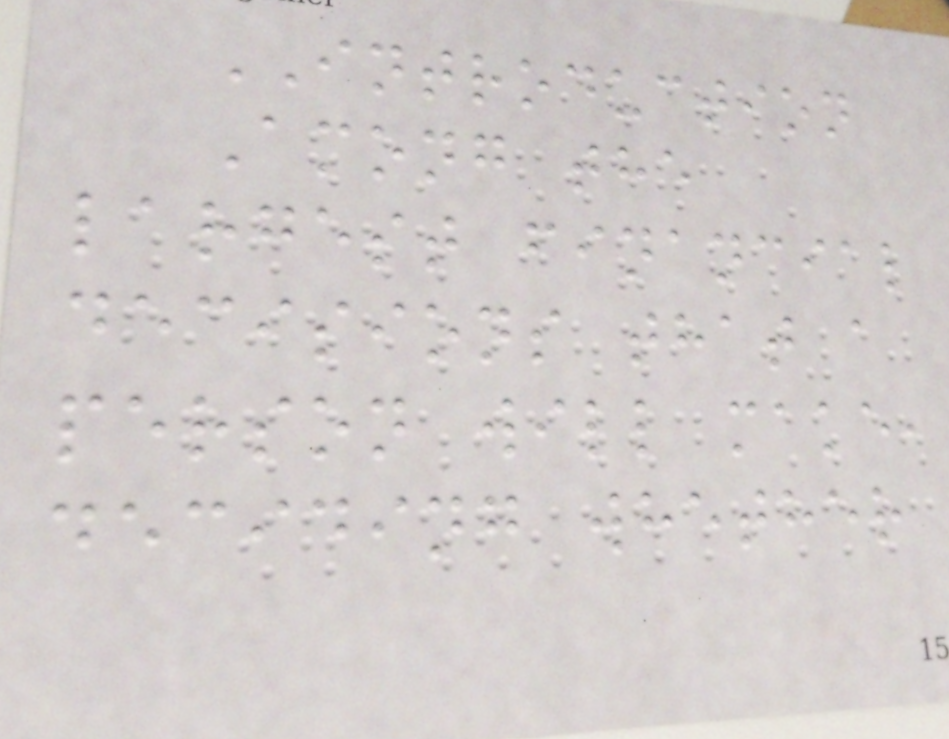INTRODUCTION
Among the
largest financial
decisions that a
person will make,
deciding whether
